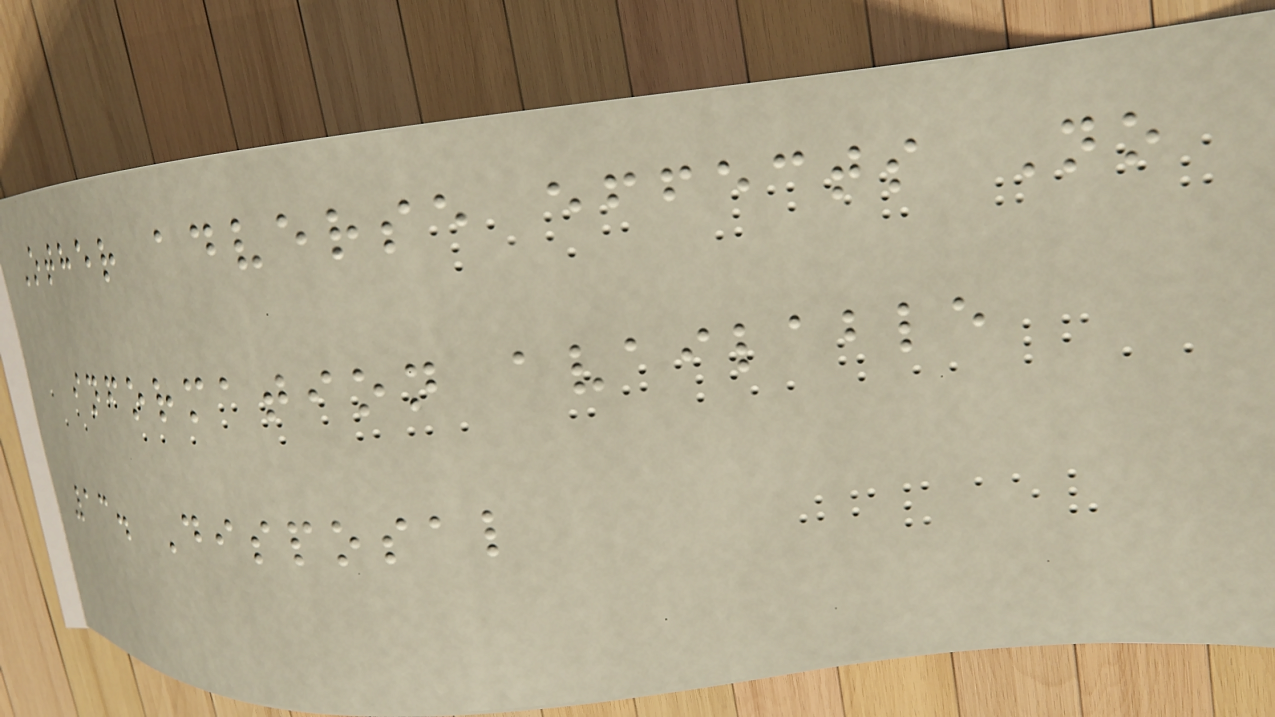Other adverse effects No
information available
13. Disposal
